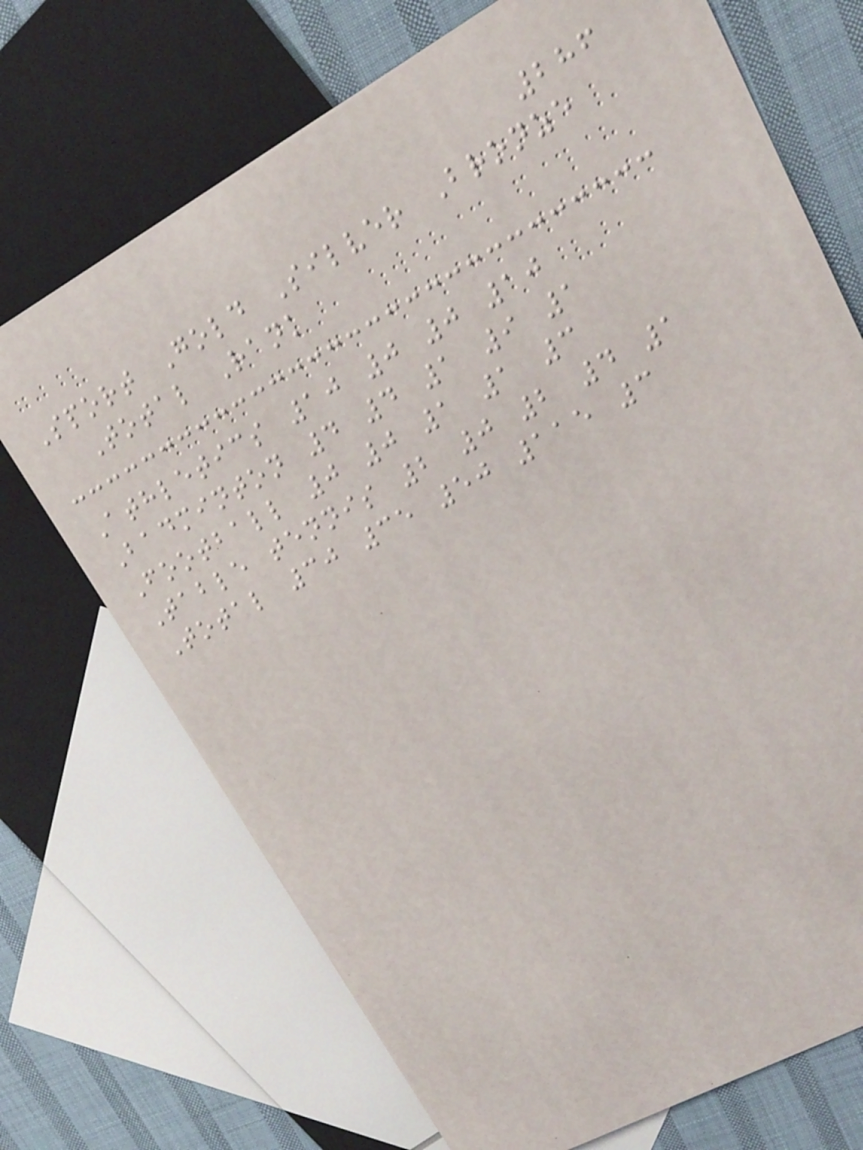286
Sport Gold Silver Bronze
Total Rank
Athletics 10 0 0 10
Badminton 4 4 1 9 1
Football 0 0 1 1 3
Table tennis 2 0 2 4 1
Total 30 35 50 115 3
